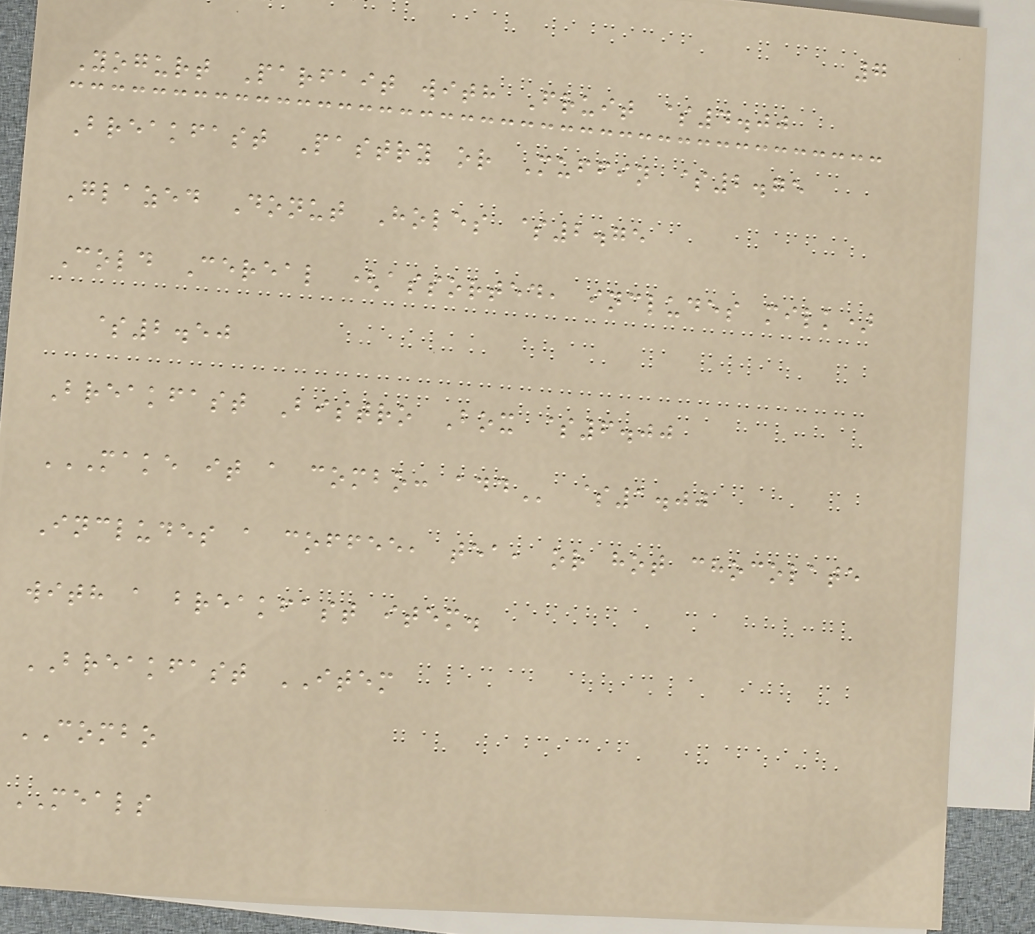7
Yogurt Parfait with Fruit $4.00
Breakfast Pastry or Muffin $2.75
Glazed Donut Holes $2.75
Cold Cereal (assorted, includes milk)
$2.50
Breakfast Bistro Box $6.00
MAKE IT A COMBO: ADD $1.00
Includes a coffee, tea, or hot chocolate
with a breakfast item.
BREAKFAST ITEM
COMBO
MEALS
